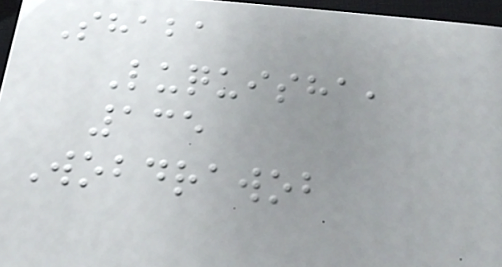Shaba
Luquisha,
135
Wobdrawob
